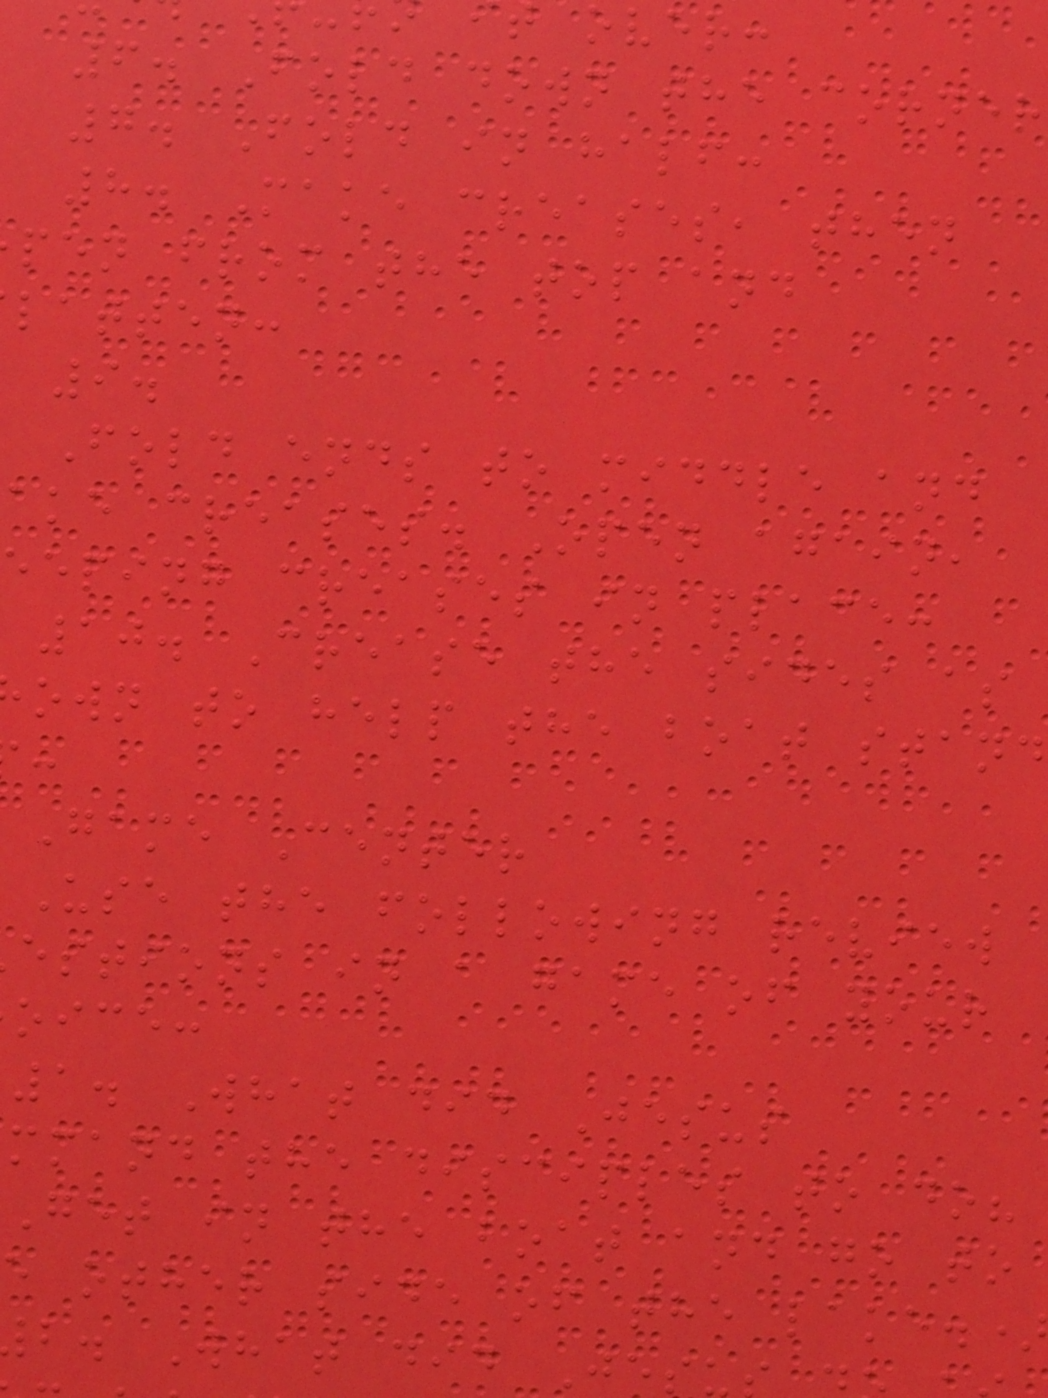over:
6. Fold down the corner
7. Fold in half:
8. Make creases, then
pen from the top and
latten:
9.
Fold ends to middle and
ake creases. Open again,
eeping creases in place:
10. Crease the sides as
own to help the boat stand
Game Center
Use the following review
estions in a game of your
oice:
1. What did Jesus
mmand the disciples to do?
Get in the boat and go to
e other side of the lake.
b. What did Jes
